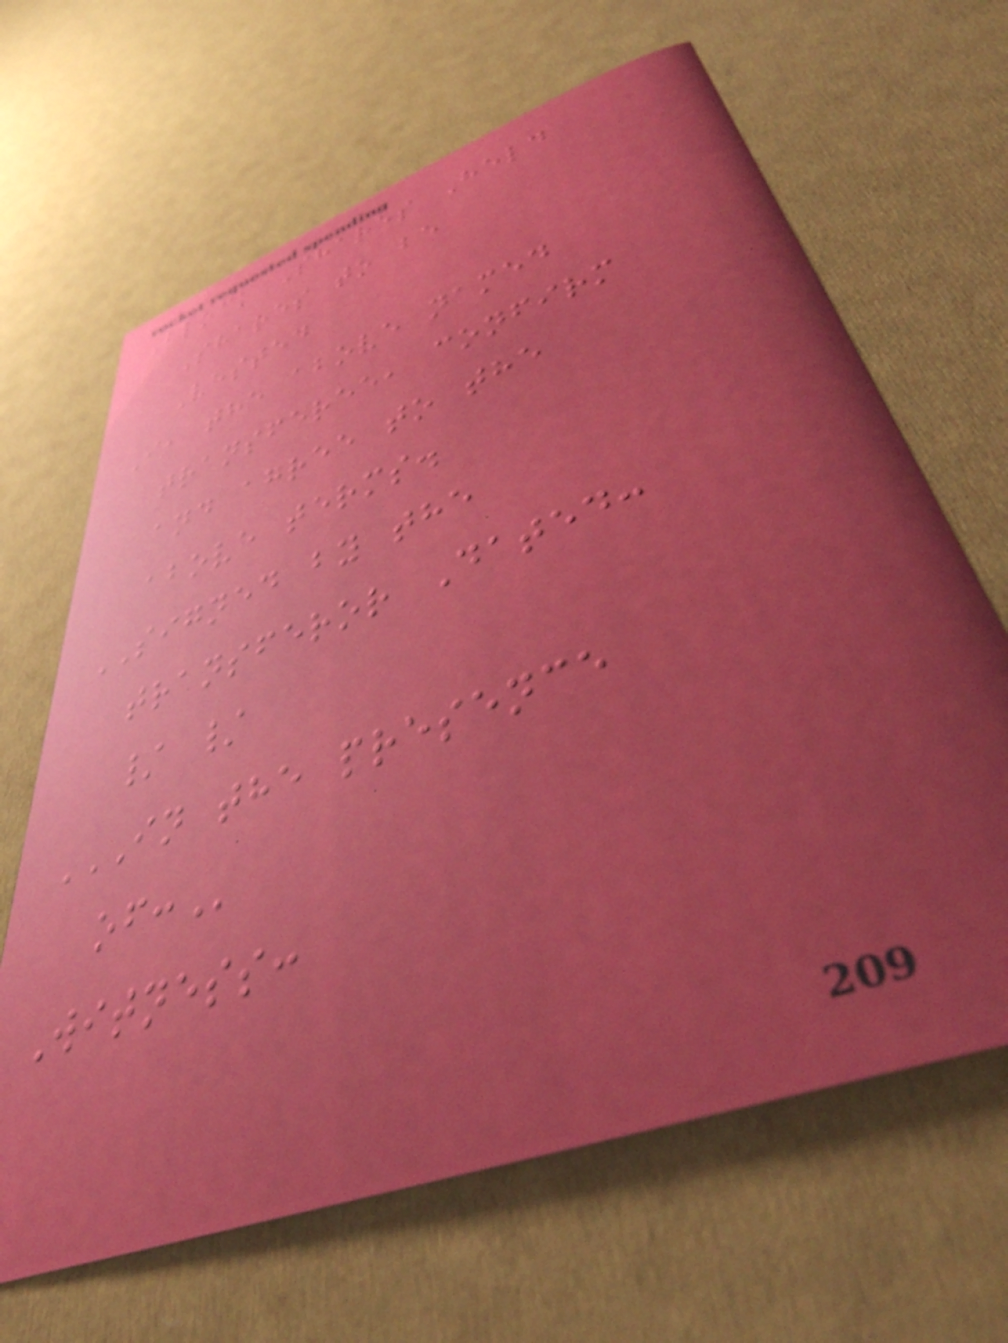Block Shares Held
Shares to be
Vested
I, the above named
transferee, confirm
and agree to the
above terms.
SIGNED by the
transferor Dated:
/ /
IN THE PRESENCE
OF:
Witness:
